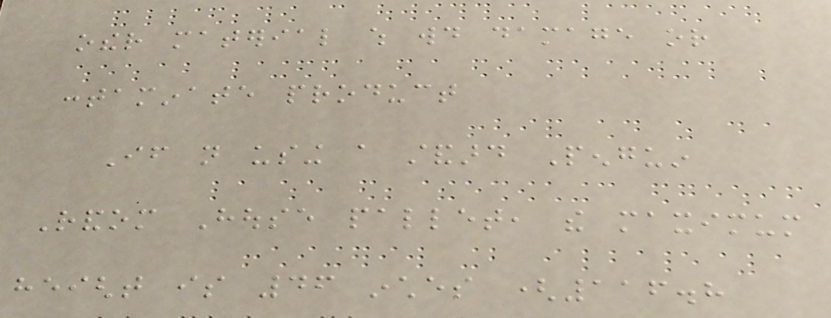other material which would damage or
contaminate product
If not using a standard Penguin
Random House pallet, the maximum
height is 46 inches (116.8
